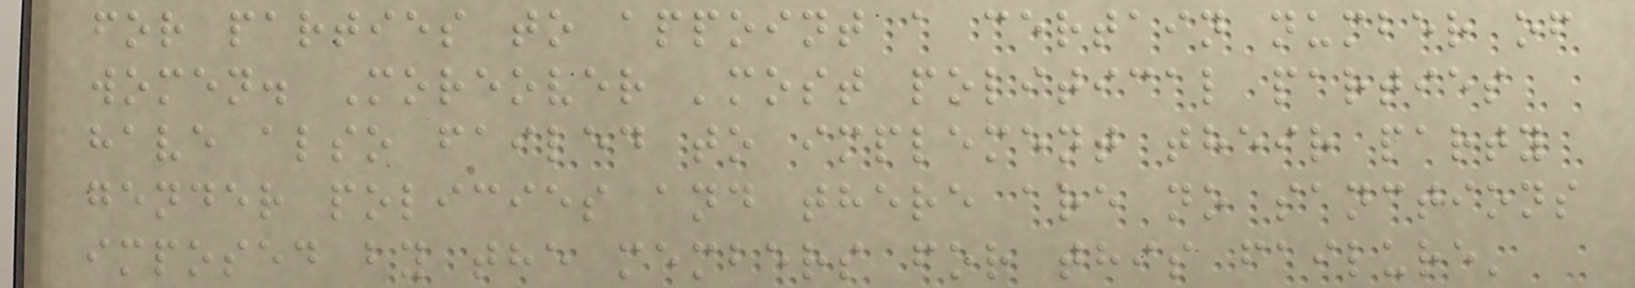for parties to appoint a certain number of
women. Moreover 'most political parties
have also failed to implement their party
gender policies and there are no sanctions
imposed by the members for this failure'
